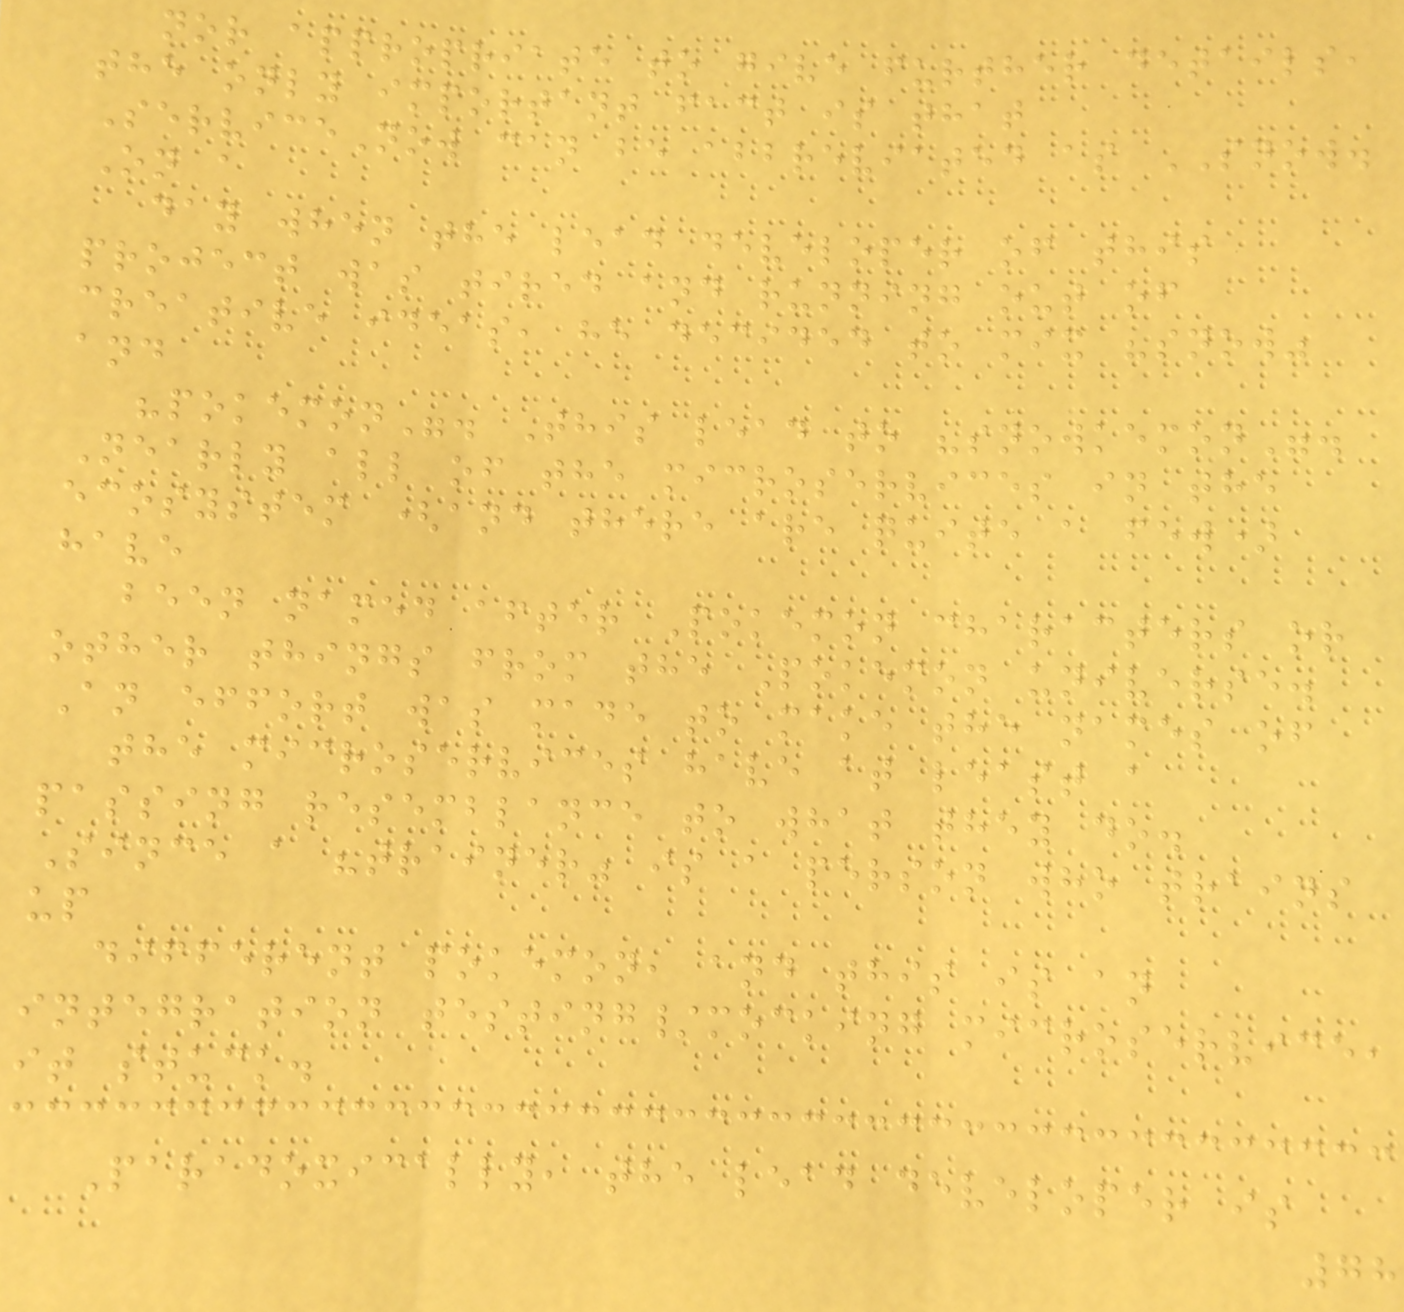nor appropriate to give further details,
the only important fact is that
ServiceNow can be abbreviated as SNOW.
On a
day when the lead developer of this
project was tired and running out of
creative ideas, he decided to mix "snow"
and
"pokemon". This lead to "snowkemon".
Nearly all of the microservices in the
ecosystem (and there are quite a few)
have
been named after Pokemon characters or
other things from the Pokemon universe.
An effort was made to make the names of
the microservices have at least a
passing resemblance to what they do.
Since a "trainer" is a person who trains
up
different pokemon, and this is an
integration testing/mocking microservice,
it stuck.
Paradoxically, the lead developer is
78
